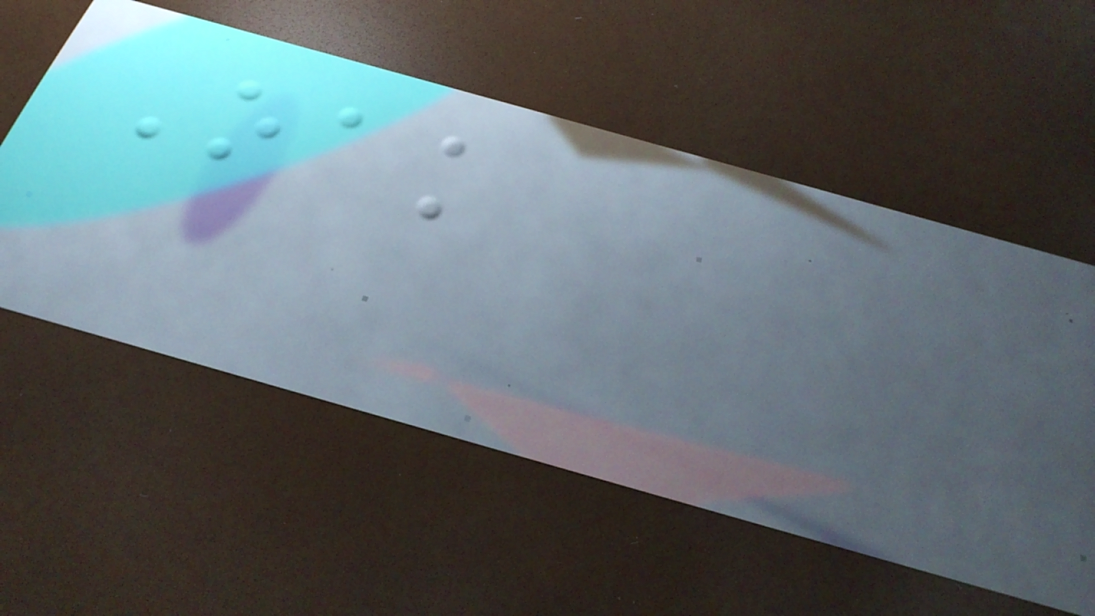Oak
